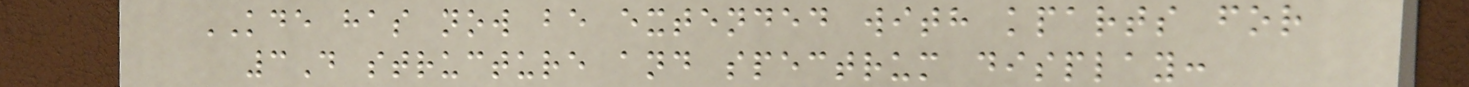KDE has now be extended with kparts for
3D structure and spectrum display:
